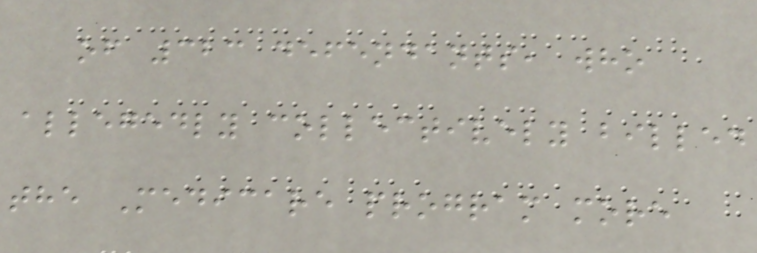of 323 defendants, who
allegedly collectively billed
the Medicare program more
